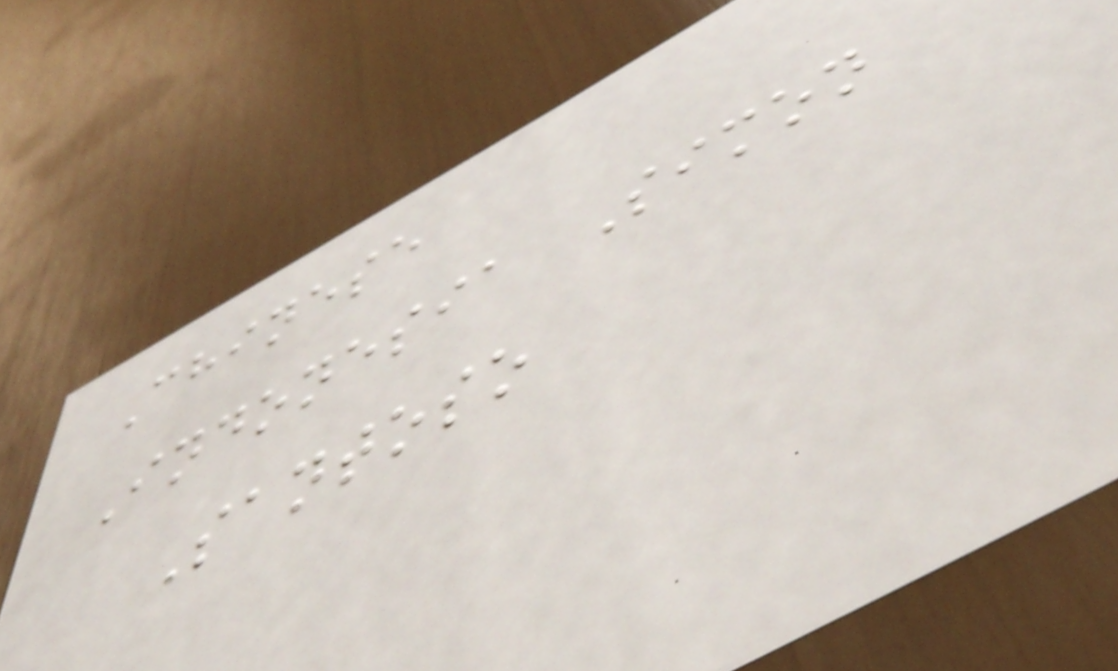Chinese
Indonesia Simon
Santoso
